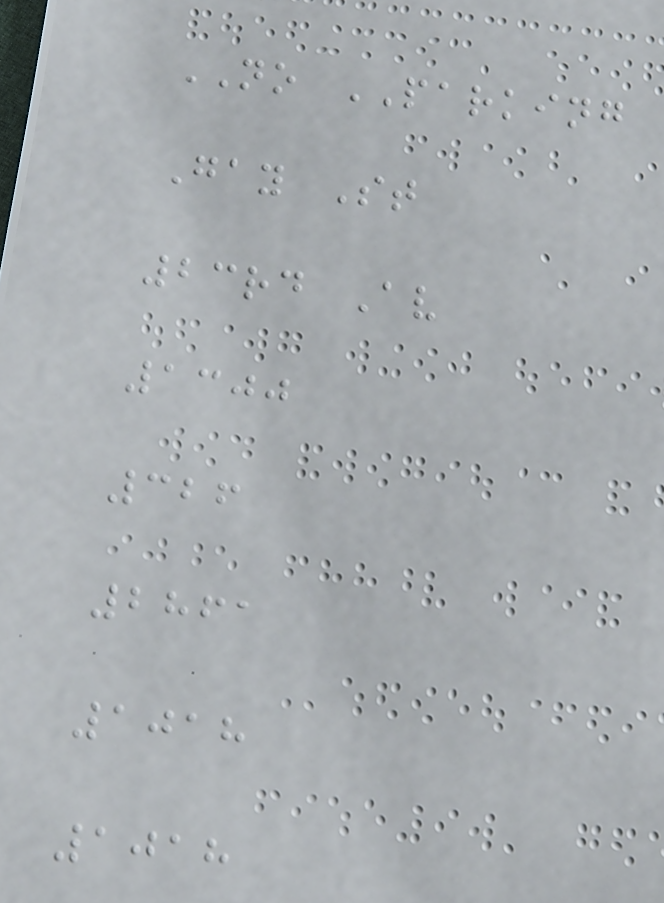NO PARKING
Gay St
23rd Av
1300
326
2861
1018
1018
